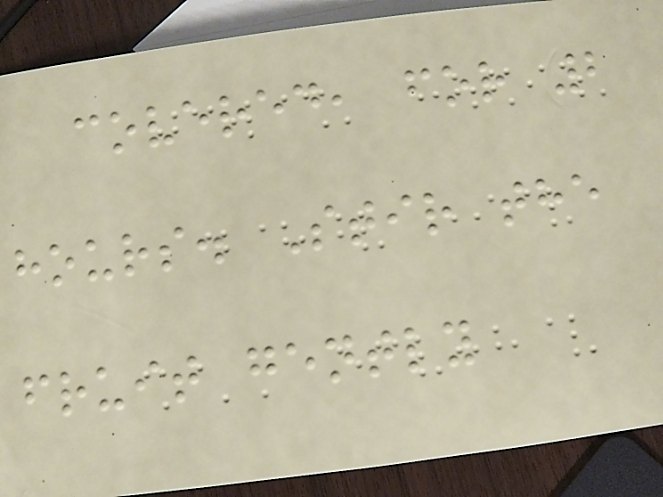covered, for 2
hours. Stir the
fruit gently
